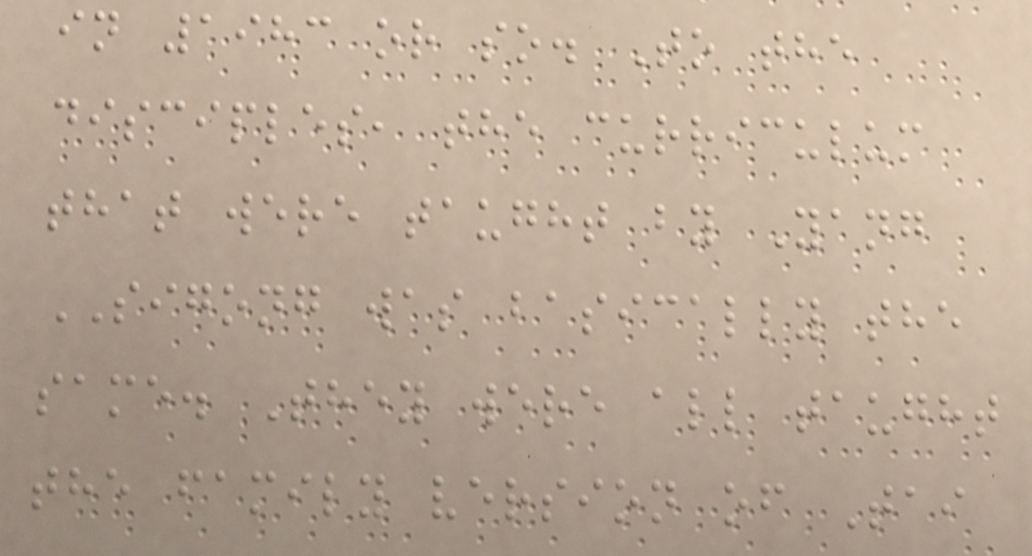in 1983 or so. To the
disciples, the curriculum
that were taught by Yang
SIGONG was basically the
same. They were all taught
the family version of Tai
